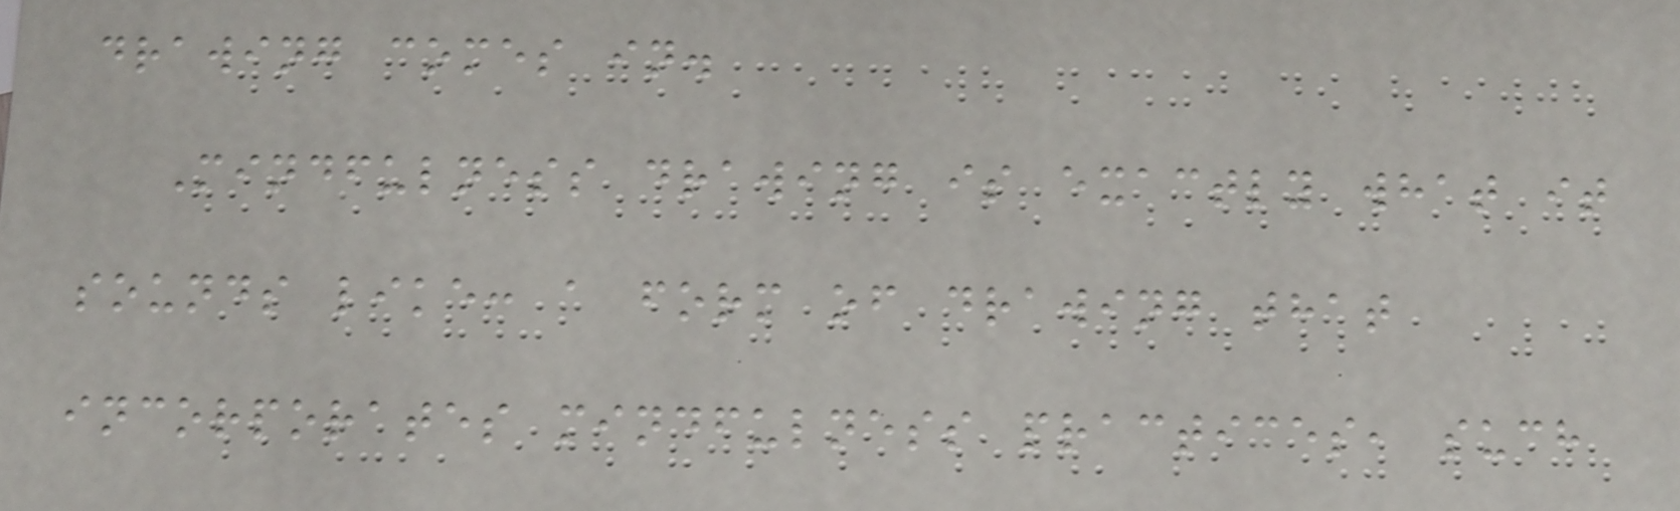drawing comes in.
Mindfulness drawing is exactly what it
sounds like: a form of drawing that
incorporates mindfulness practices, such
